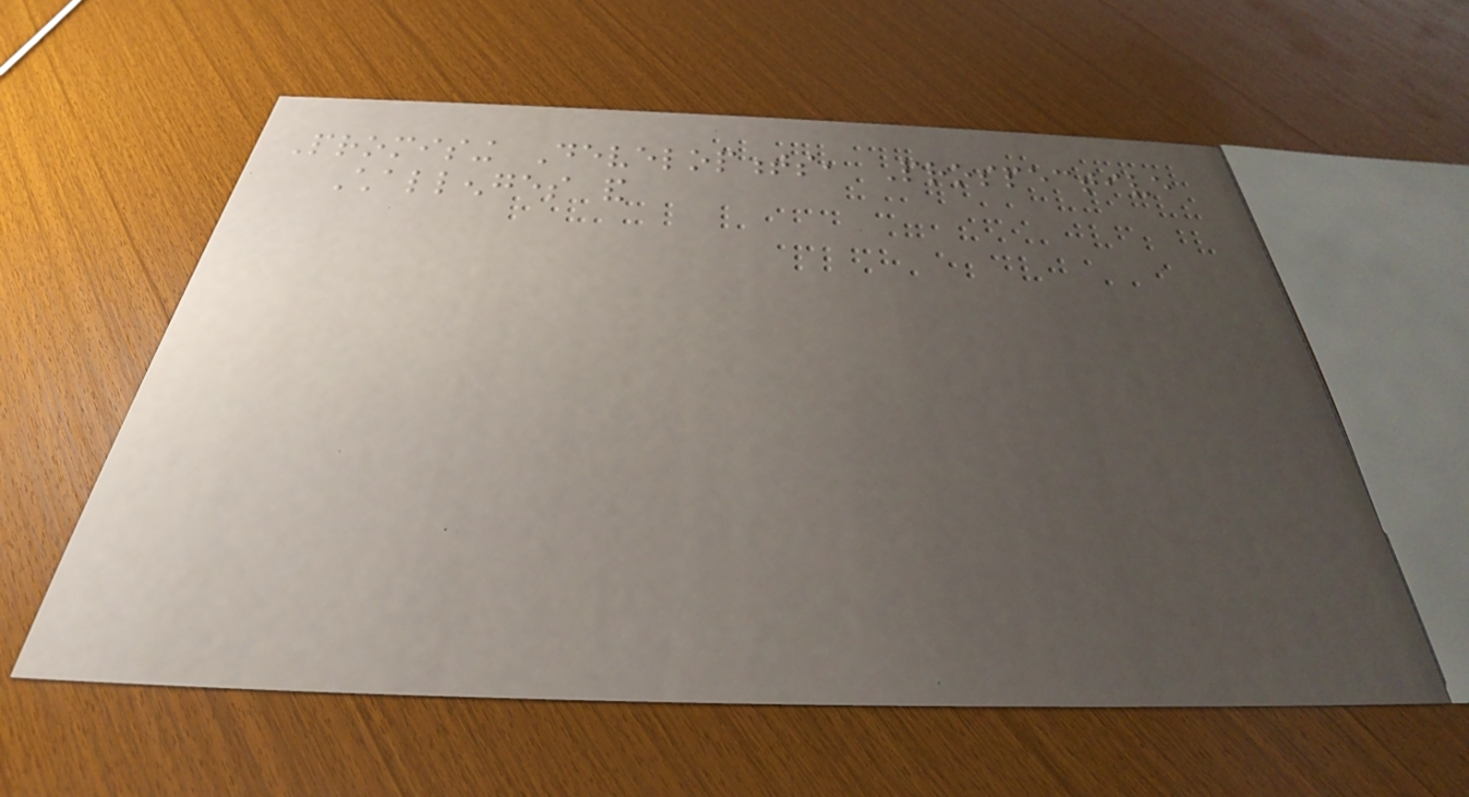Promising Developments, Prospective
Challenges and
